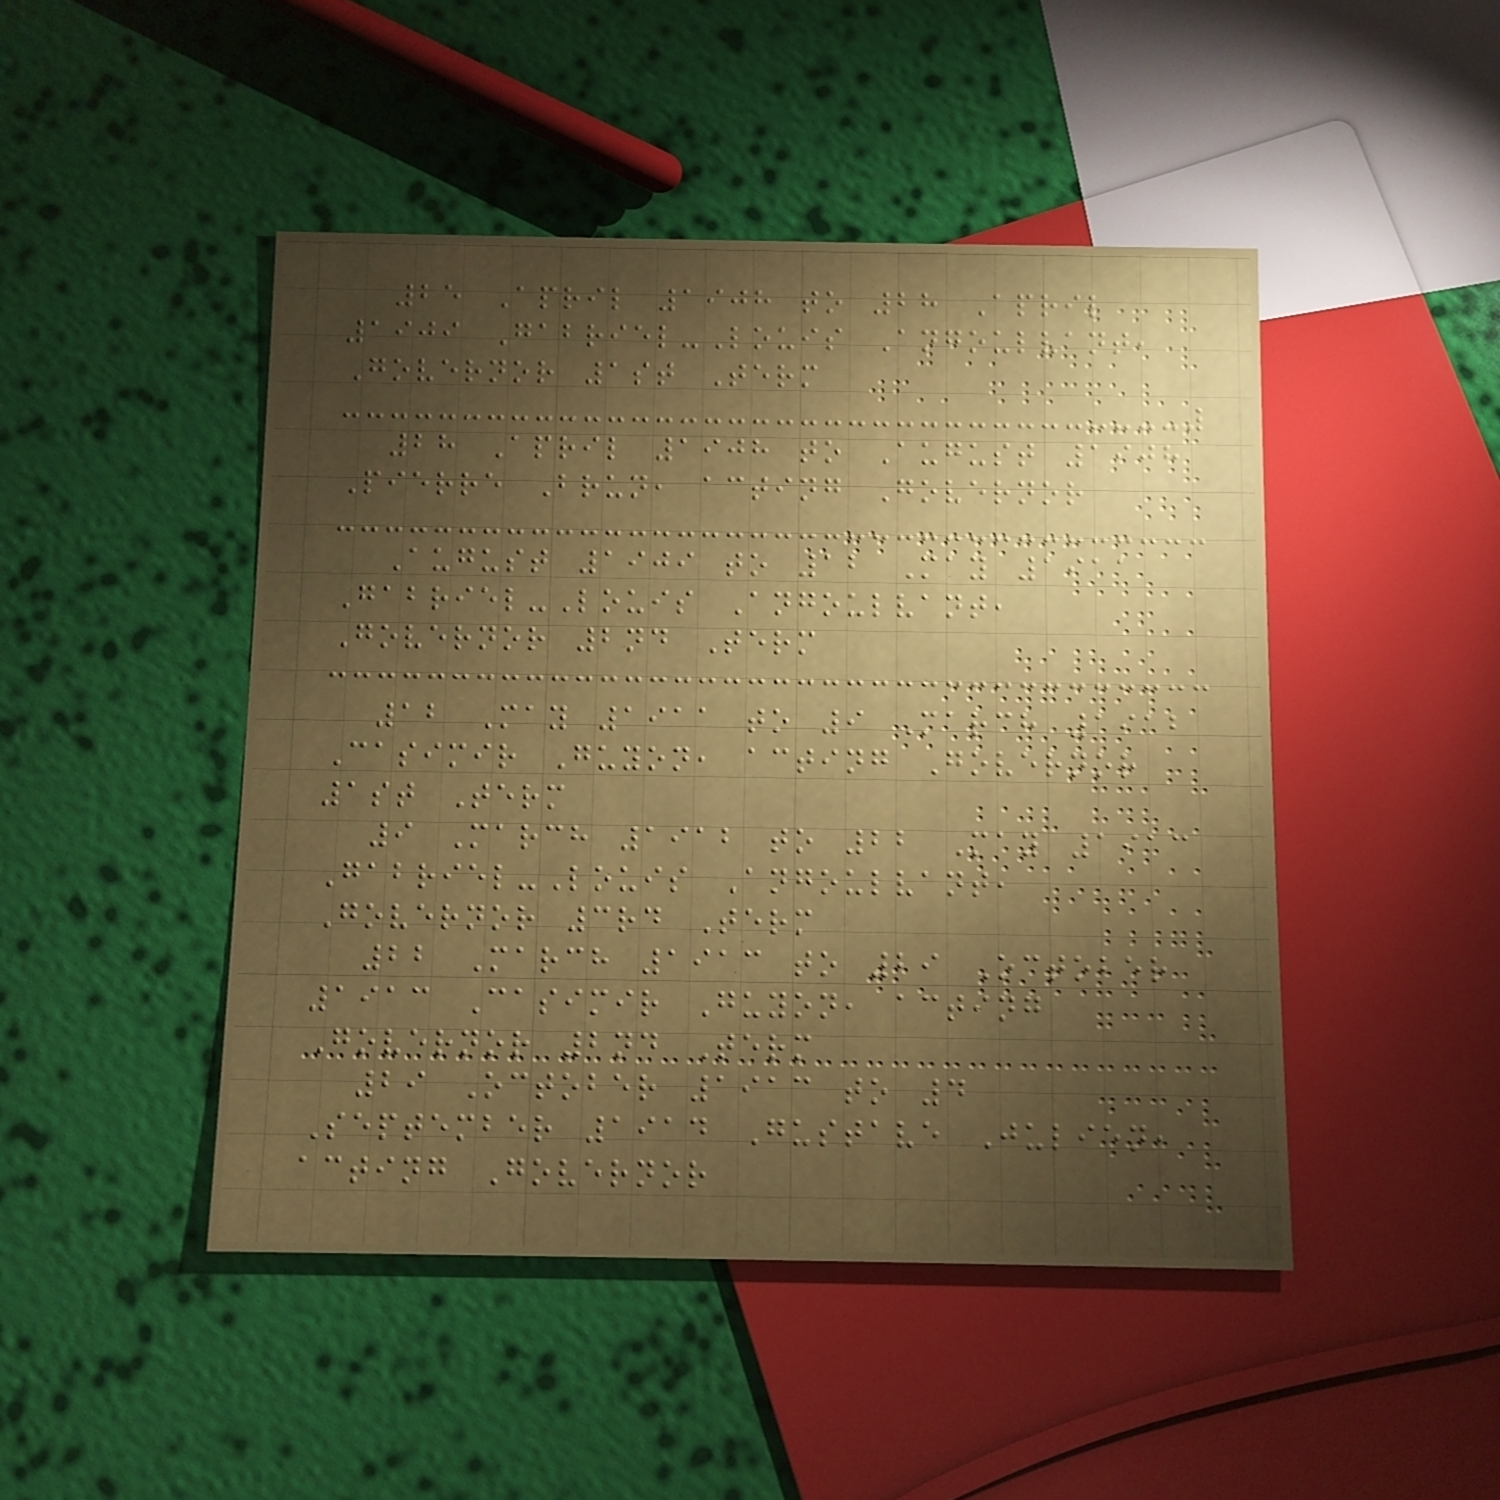25 April 1908 to 28 April
1909 Gabriel-Louis Angoulvant,
Governor 1st Term
28 April 1908 to August 1908
Pierre Brun, acting Governor
August 1909 to 12 May 1911
Gabriel-Louis Angoulvant,
Governor 2nd Term
12 May 1911 to 9 March 1912
Casimir Guyon, acting Governor
1st Term
9 March 1912 to 22 May 1913
Gabriel-Louis Angoulvant,
Governor 3rd Term
22 March 1913 to 29 October
1913 Casimir Guyon, acting
Governor 2nd Term
29 October 1913 to 4
September 1914 Gustave Julien,
acting Governor
